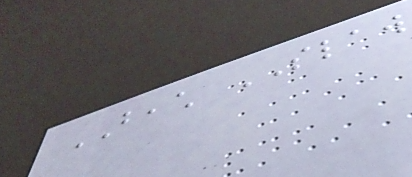BEACH SLAW
